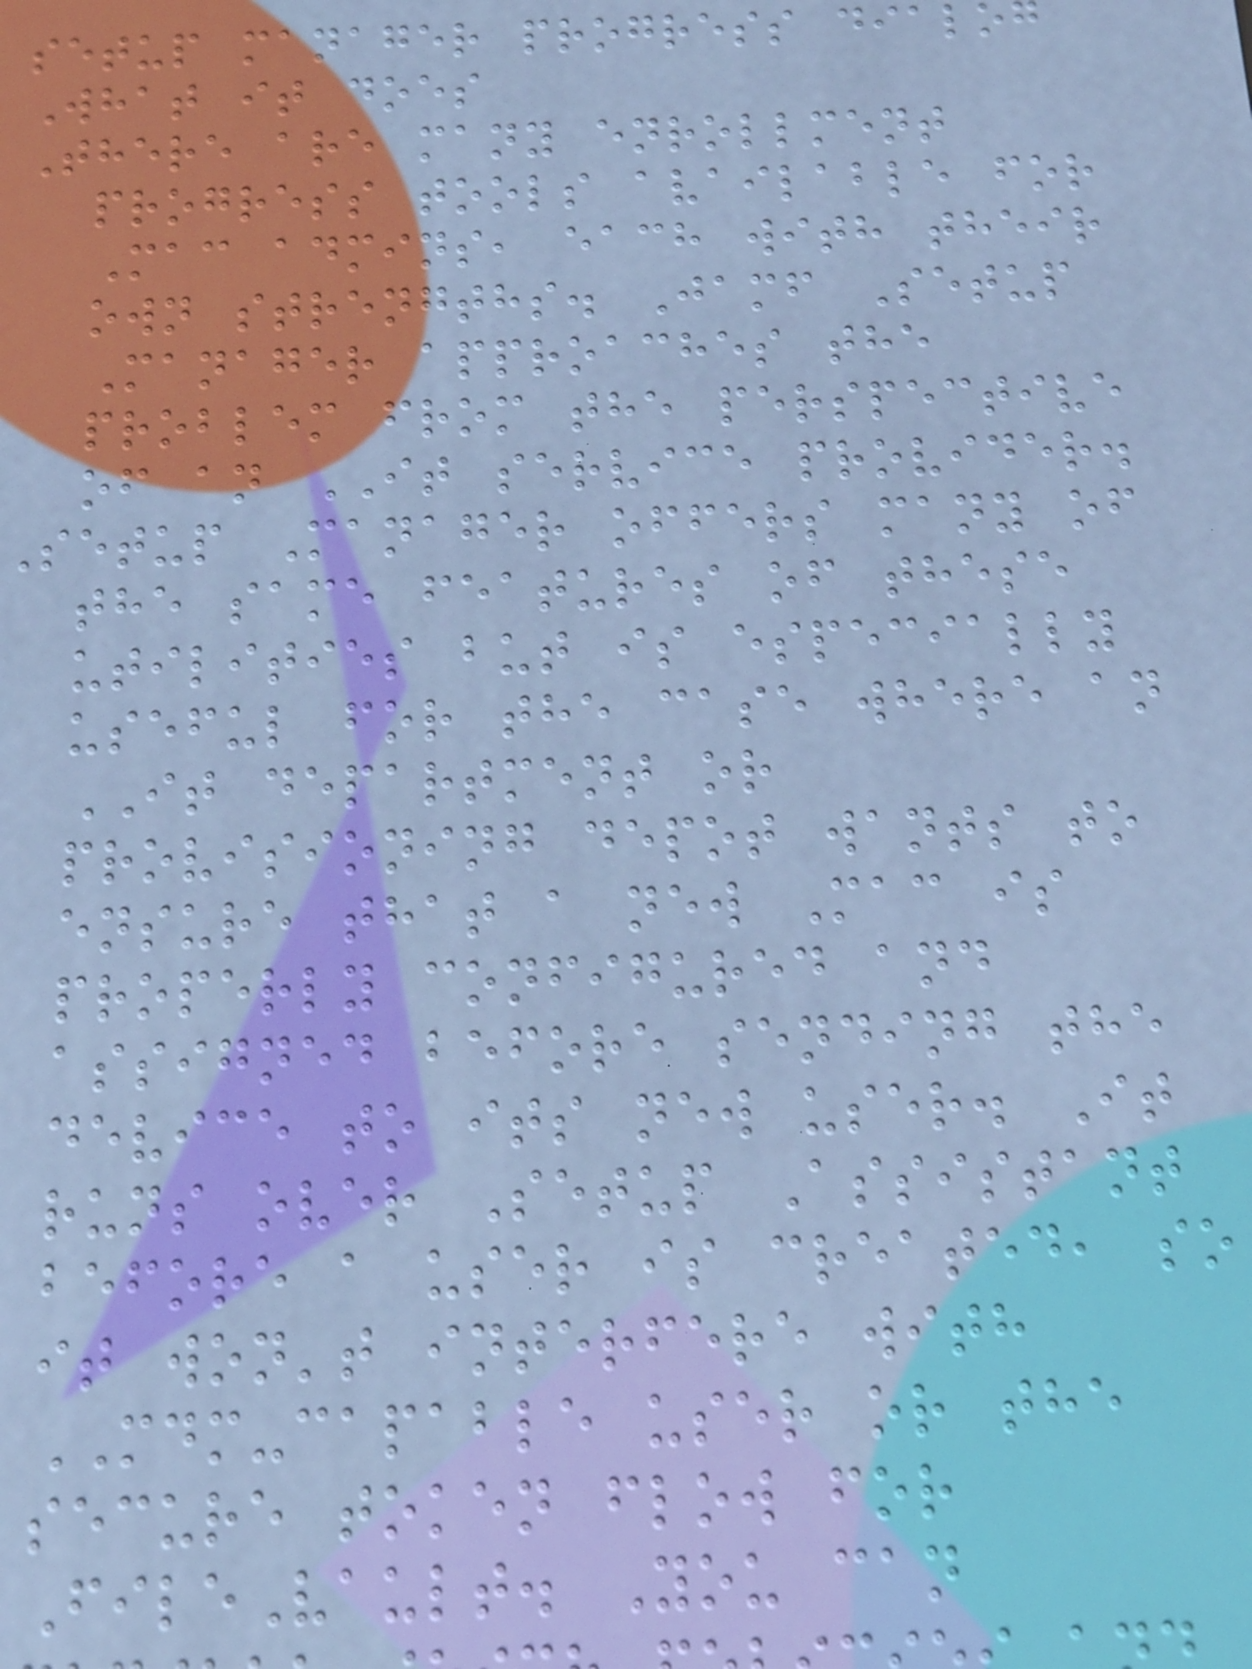setup manager progress dialo
What it does
There are many enrollment
progress tools available for
Mac admins, each with their
own strengths. Jamf Setup
Manager approaches the
problem from the perspective
of an IT service provider.
Setup Manager offers many of
the same features of these
utilities but is especially
useful for the case where an
IT department or
provisioning depot wants to
ensure that a new Mac is
properly configured and
assigned before sending the
device to its new user. It
runs over Setup Assistant
before a user is created, so
it won't interfere with
MDM-capable user or the
secure token flow for
FileVault. You can
